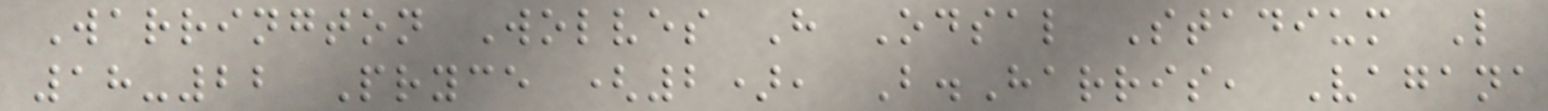Warrington Wolves H Odsal Stadium L
18-22 Pryce (2), B.Harris, Vagana
